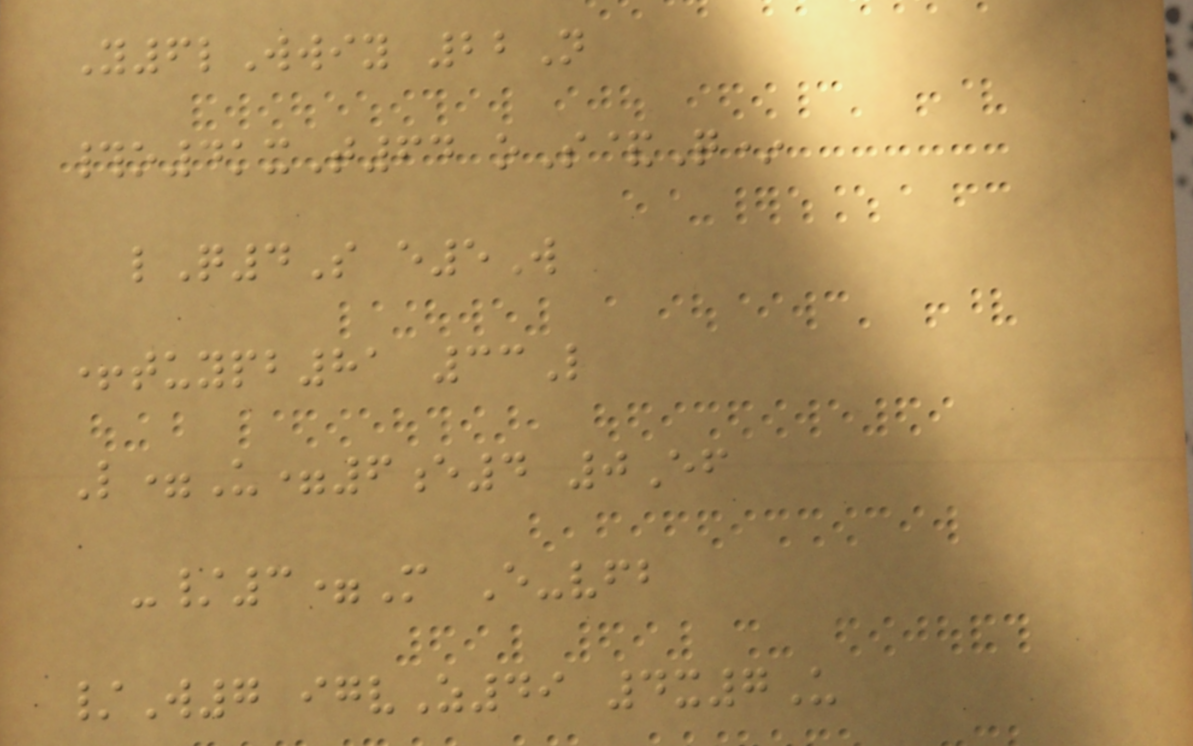Y6lWwiy 22N
#o4kxT64 oS&Q*
lQ4S e5W
+tuypb81 33L
L=U=6e4 0Ef
-/3=M E-vfb
/W7 igvZ49 4x7U
